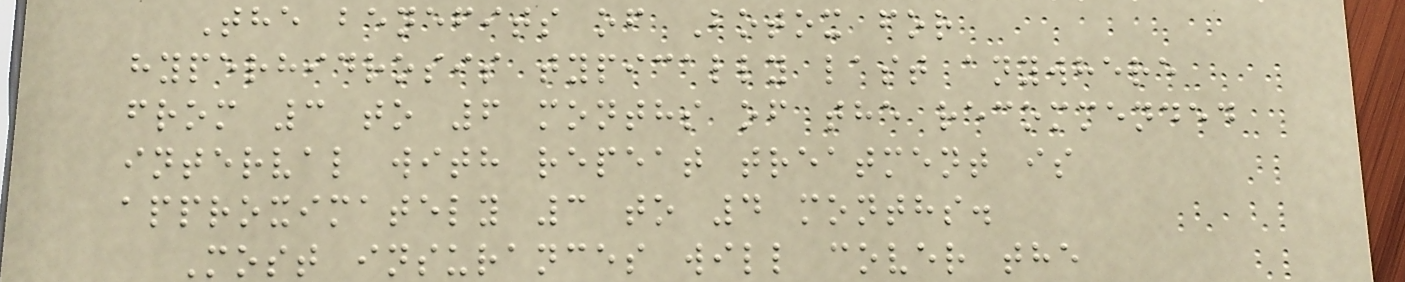The benefits of Botox for
hyperhidrosis typically last anywhere
from 3 to 6 months of the recommended
interval with repeat treatment is
approximately 3 to 4 months.
Most insurances will cover the
